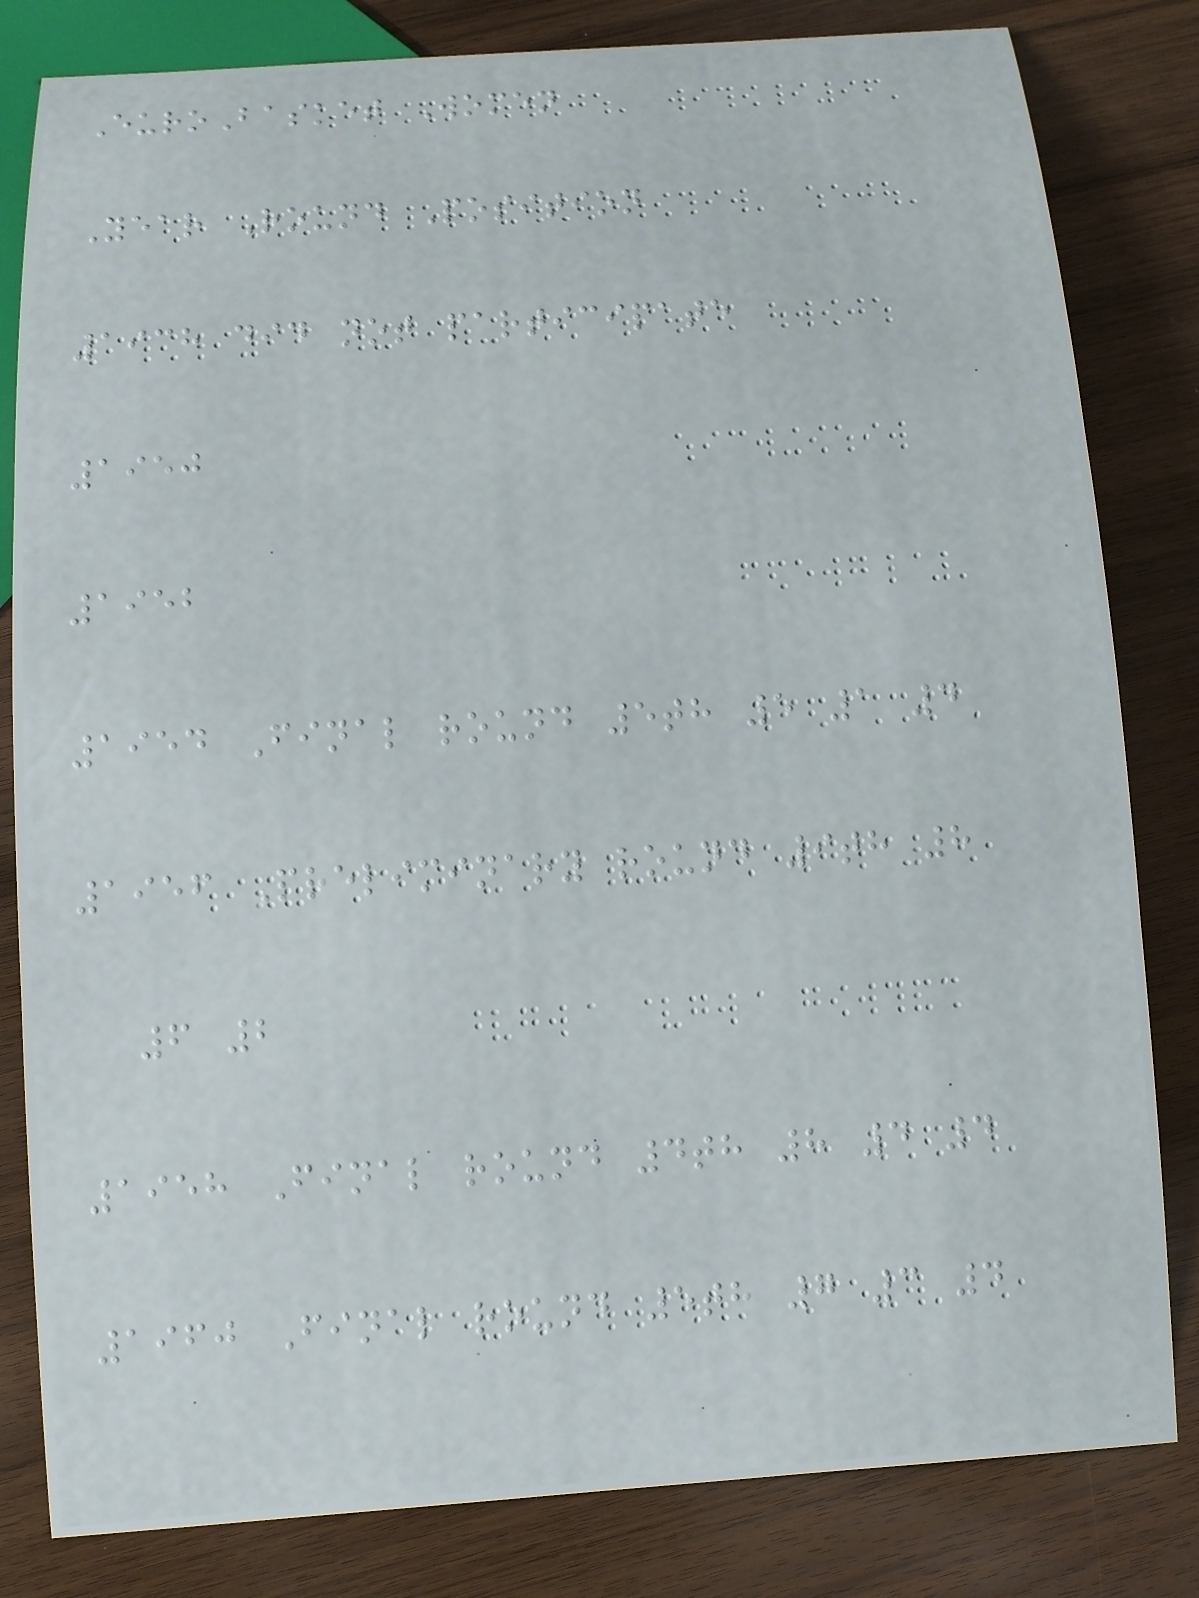EuroBasket Women
Year Round Position
1938 did not participate
1950
1952
1954 Final round 5th 5 1 4
1956 Preliminary round 9th 8
6 2
1958 Final round 4th 8 4 4
1960 Final round 5th 7 3 4
